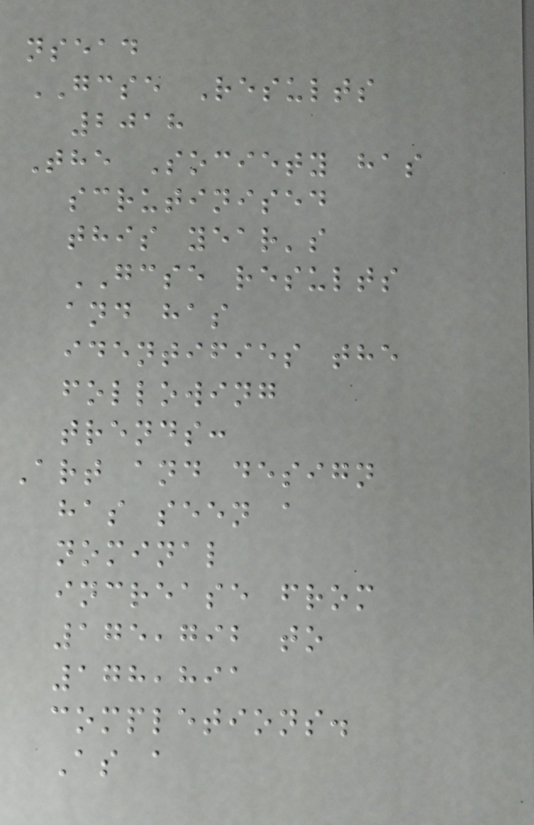nsead
GCSE Results
2018
The Society has
scrutinised
this year's
GCSE results
and has
identifies the
following
trends:
Art and design
has seen a
nominal
increase from
175,792 to
178,891
completions.
As a
